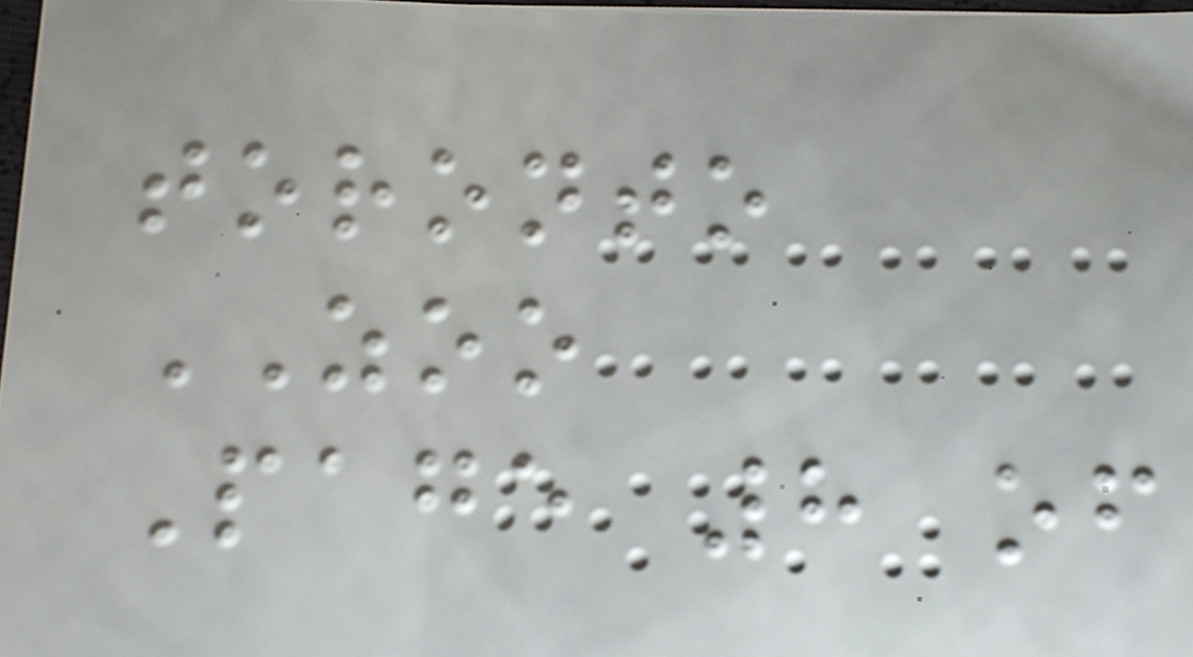toronto
ZOO
Page 8 of
